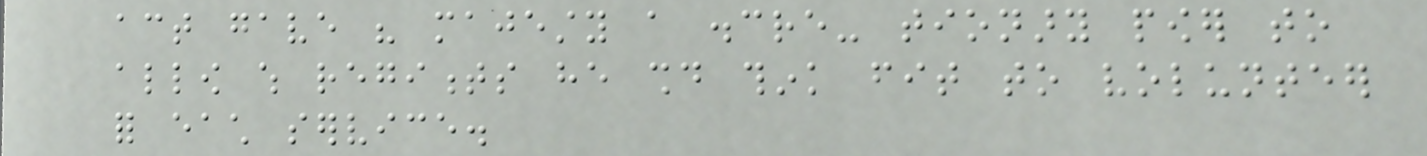act gave his majesty a discre- tionary power to
allow which regiments he should think fit to volunteer
for each service.
